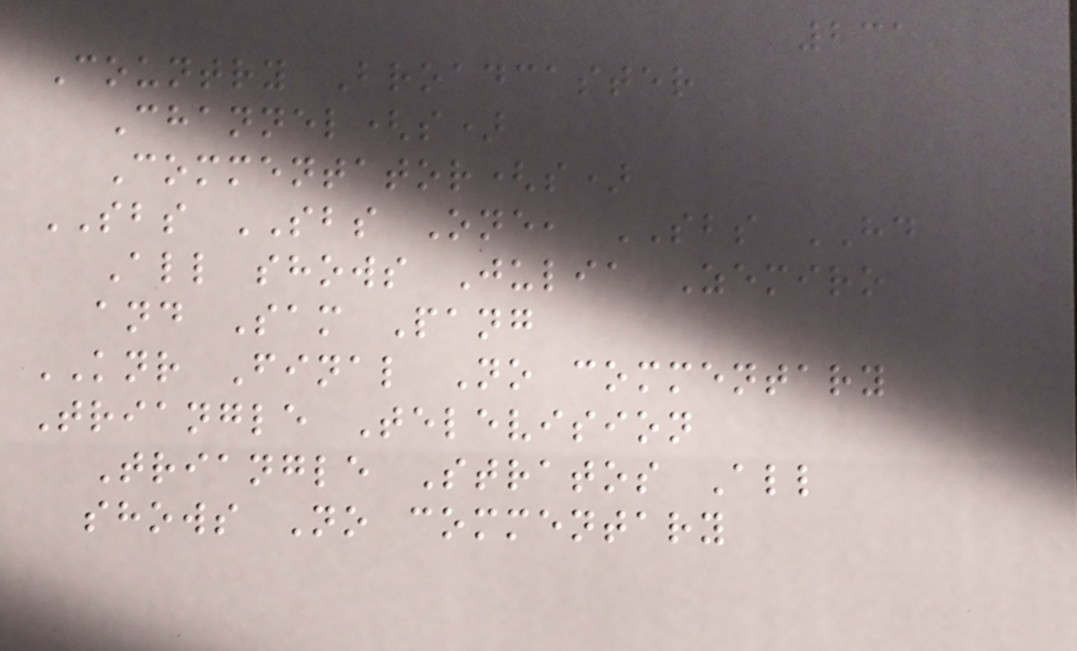231
Country Broadcaster
Channel(s)
Commentator(s)
SBS SBS One, SBS HD
All shows Julia Zemiro
and Sam Pang
KNR Final No commentary
Triangle Television
Triangle Stratos All
shows No commentary
